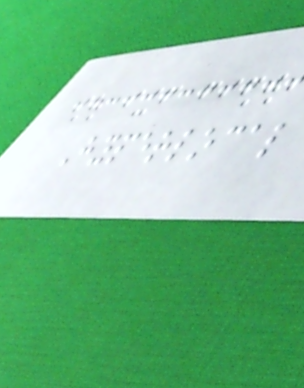Hyperlocal
